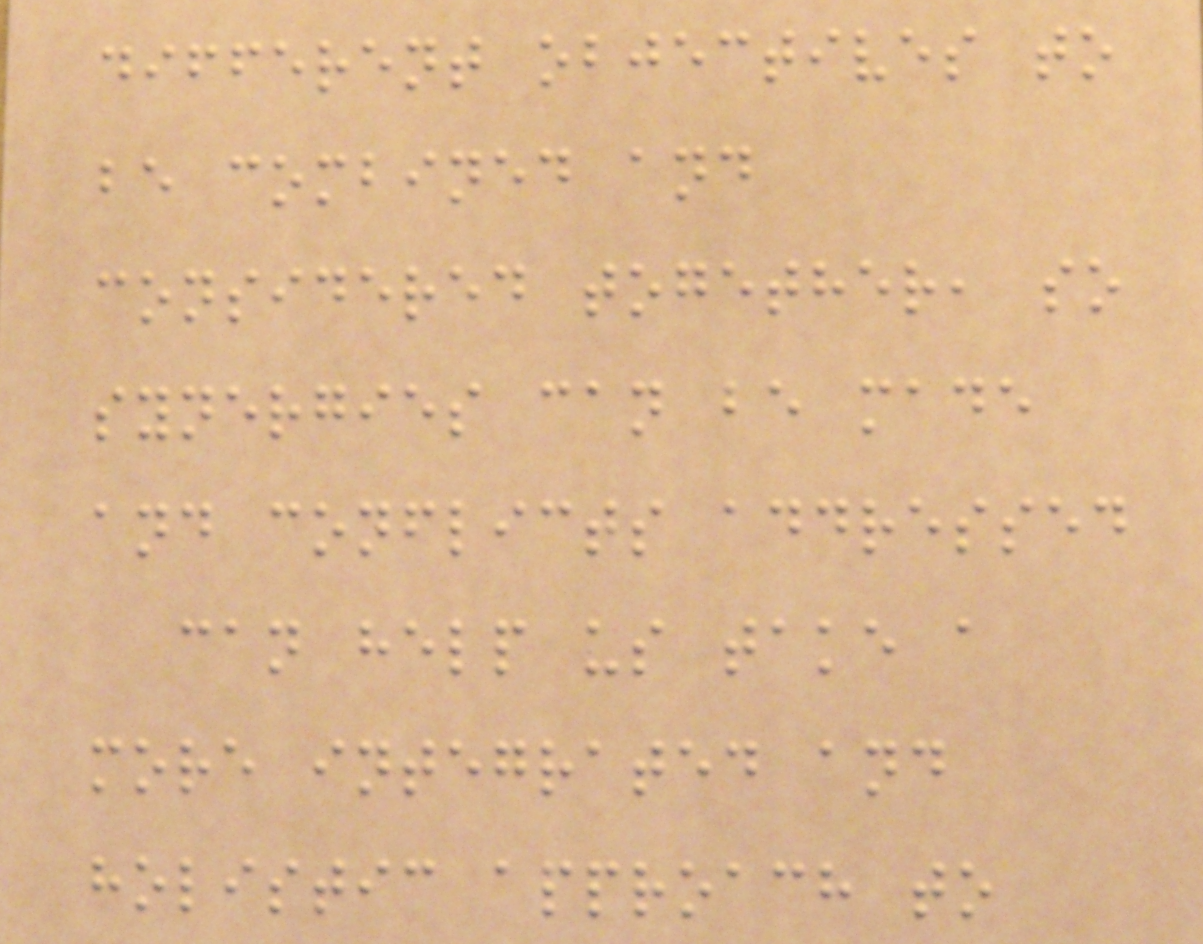different objectives to
be combined and
considered together, so
synergies can be made
and conflicts addressed
can help us take a
more integrated and
holistic approach to
